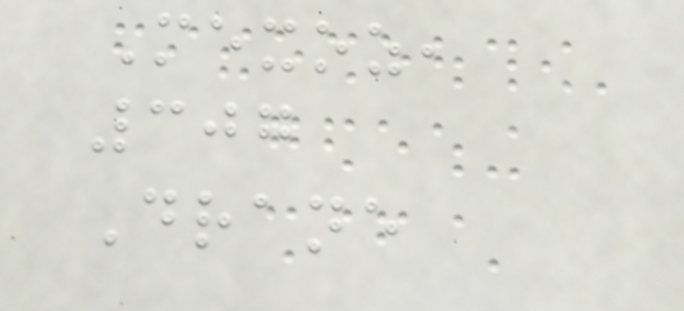Mexoz,
307
Drane
